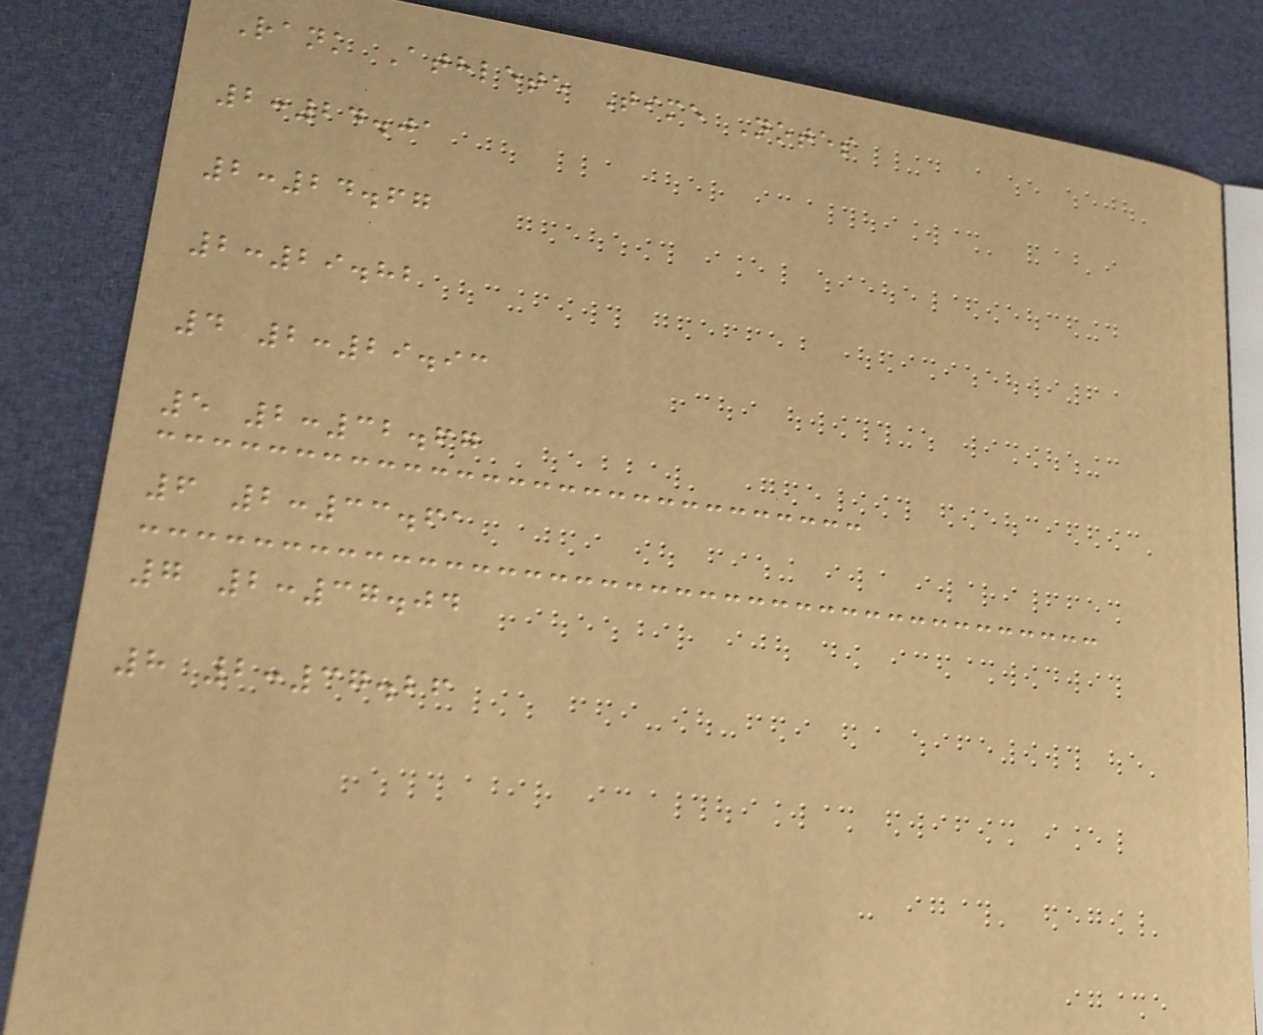Rank Athlete Time Notes
2:24.01
2:24.67
2:29.82
4 2:29.93
5 2:32.67
6 2:33.61
7 2:37.04
8 2:37.26
